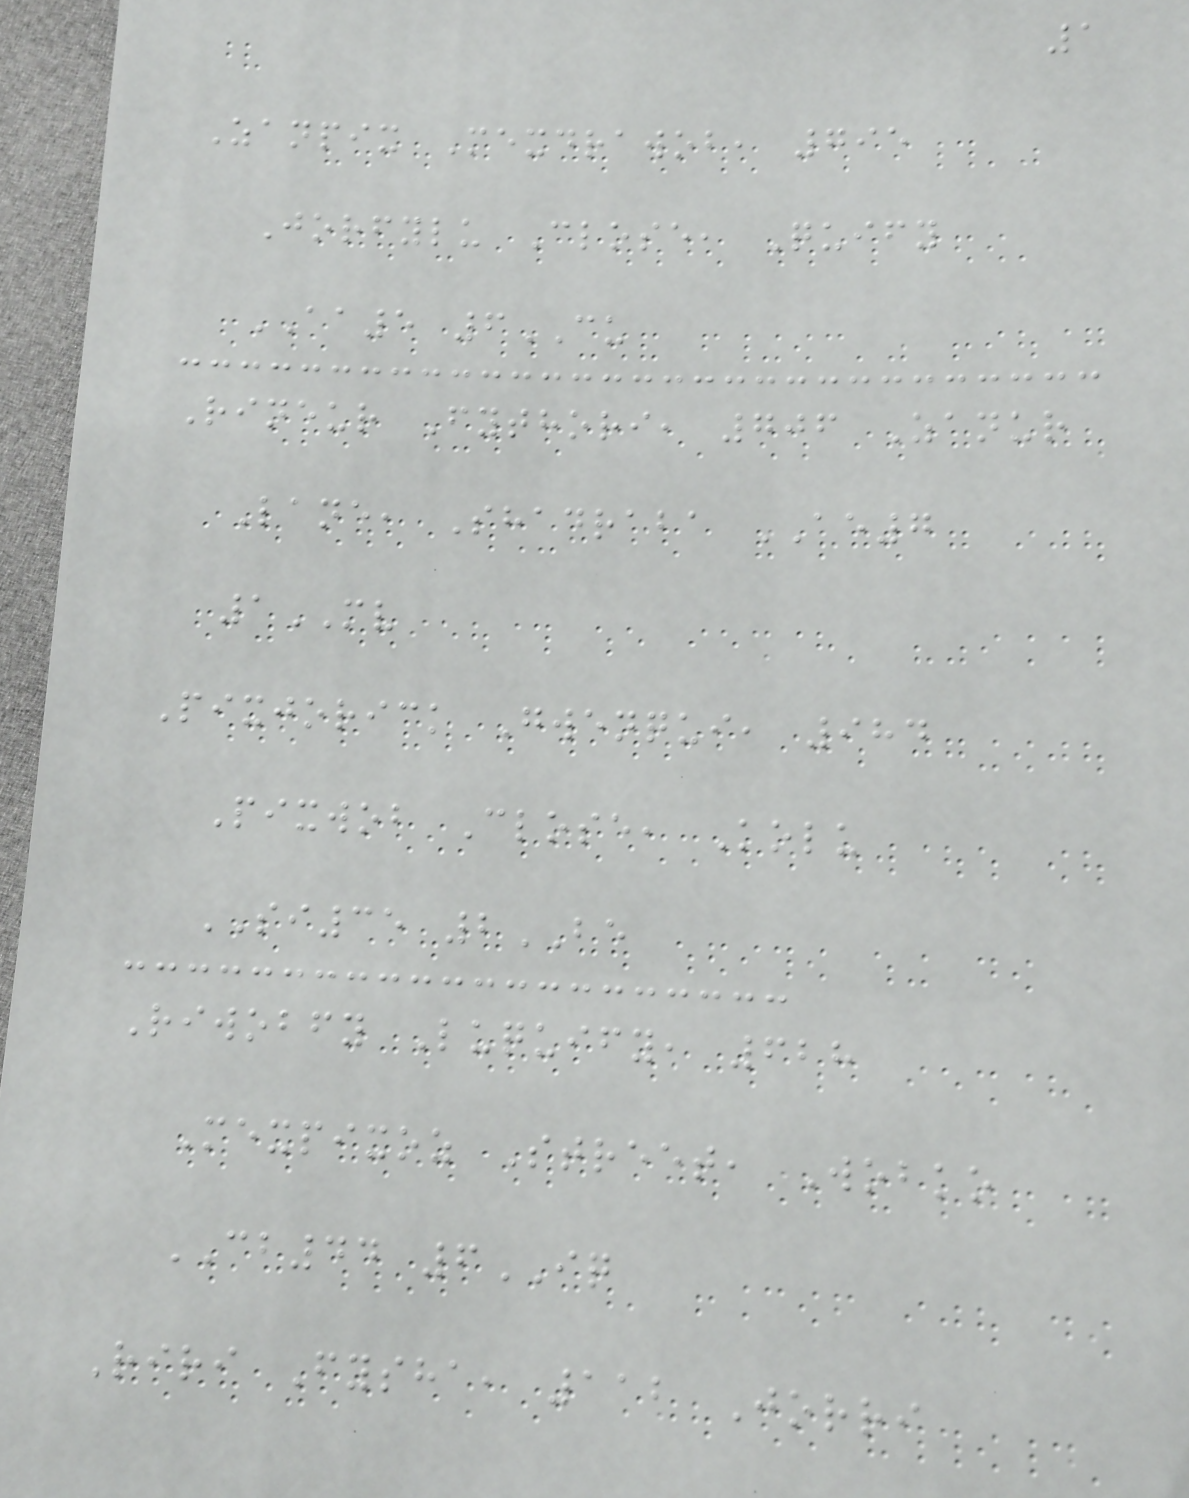1
Zanpix Mexdrawob, 795
Jorfylu Close, Quify
AA5 6CU
Rineur Fythori, 706 Zanur
Lane, Shadraba AE7
1MV
Pixjorick Gwenqui, 984
Pixwob Close, Kolu
SI35 2BE
Riwobfy Luquify, 628
Mexpixoz Street, Wobko
CB44 6IQ
Riri Fysha, 112 Jorri
